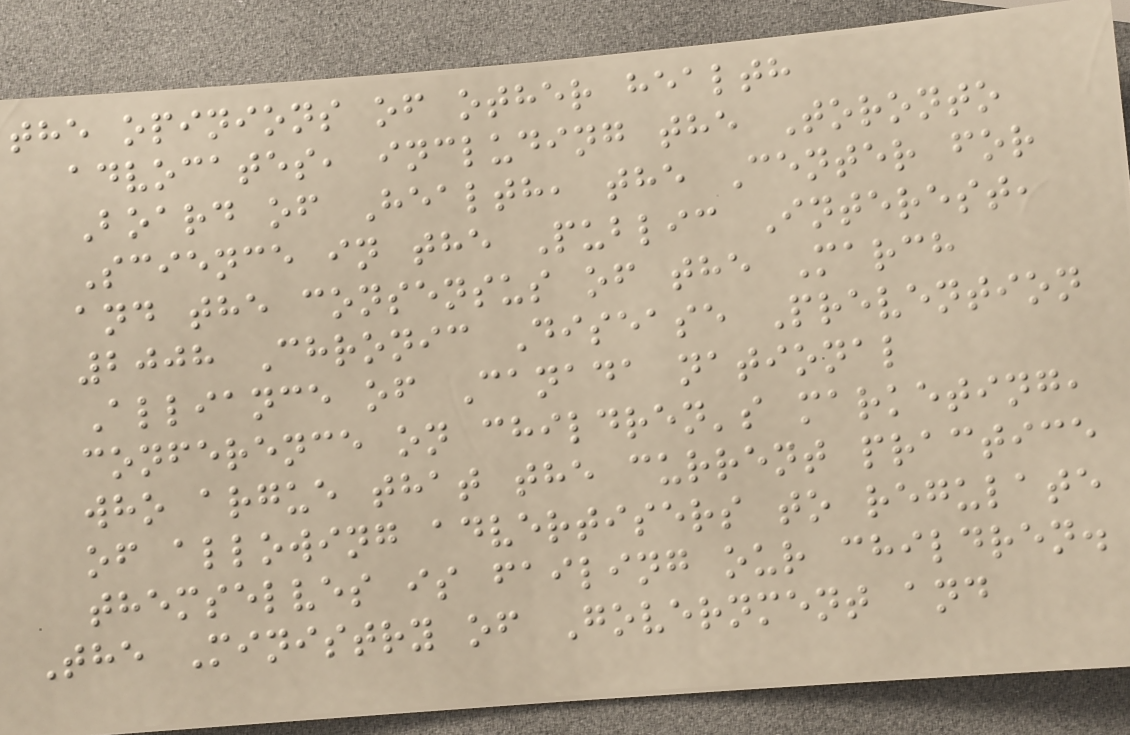the opinions of other health
advocates, including the Toronto
Board of Health, the Center for
Science in the Public Interest,
and the consensus of the March
2008 Chronic Disease Prevention
Alliance of Canada national
conference on children's marketing,
who argue that the current practice
of allowing advertisers to regulate
themselves is failing our children.
The Ministry of Government and
